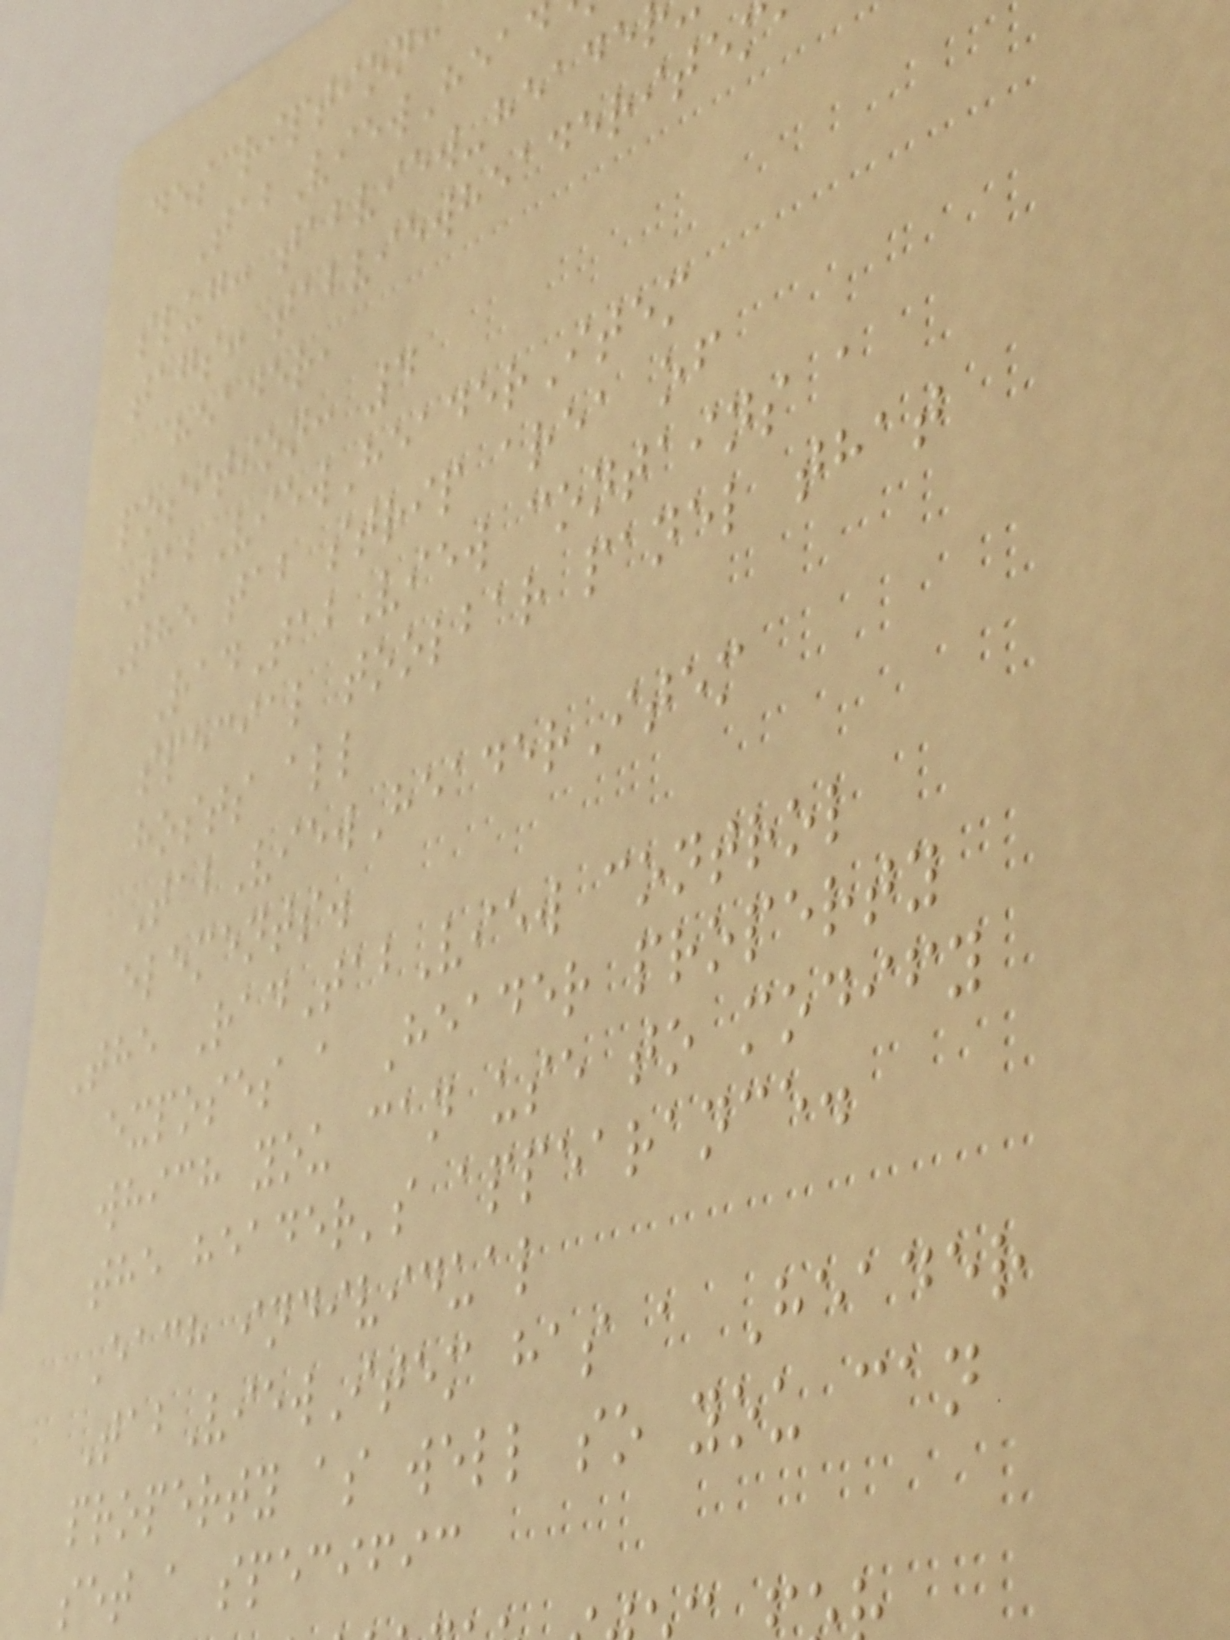description:
TabViewHead
slug: tabview-heade
tags: tabviewheaderitem
header,
position: 4
TabViewHeaderItem
The tab strip area of
RadTabView contains a
special toolbar panel that
hosts all
TabViewHeaderItem
elements.
The RadTabView control
exposes a Header property
which you can use to modify
the header's appearance.
Each individual
TabViewItem has a Header
property as well so you can
set a specific
